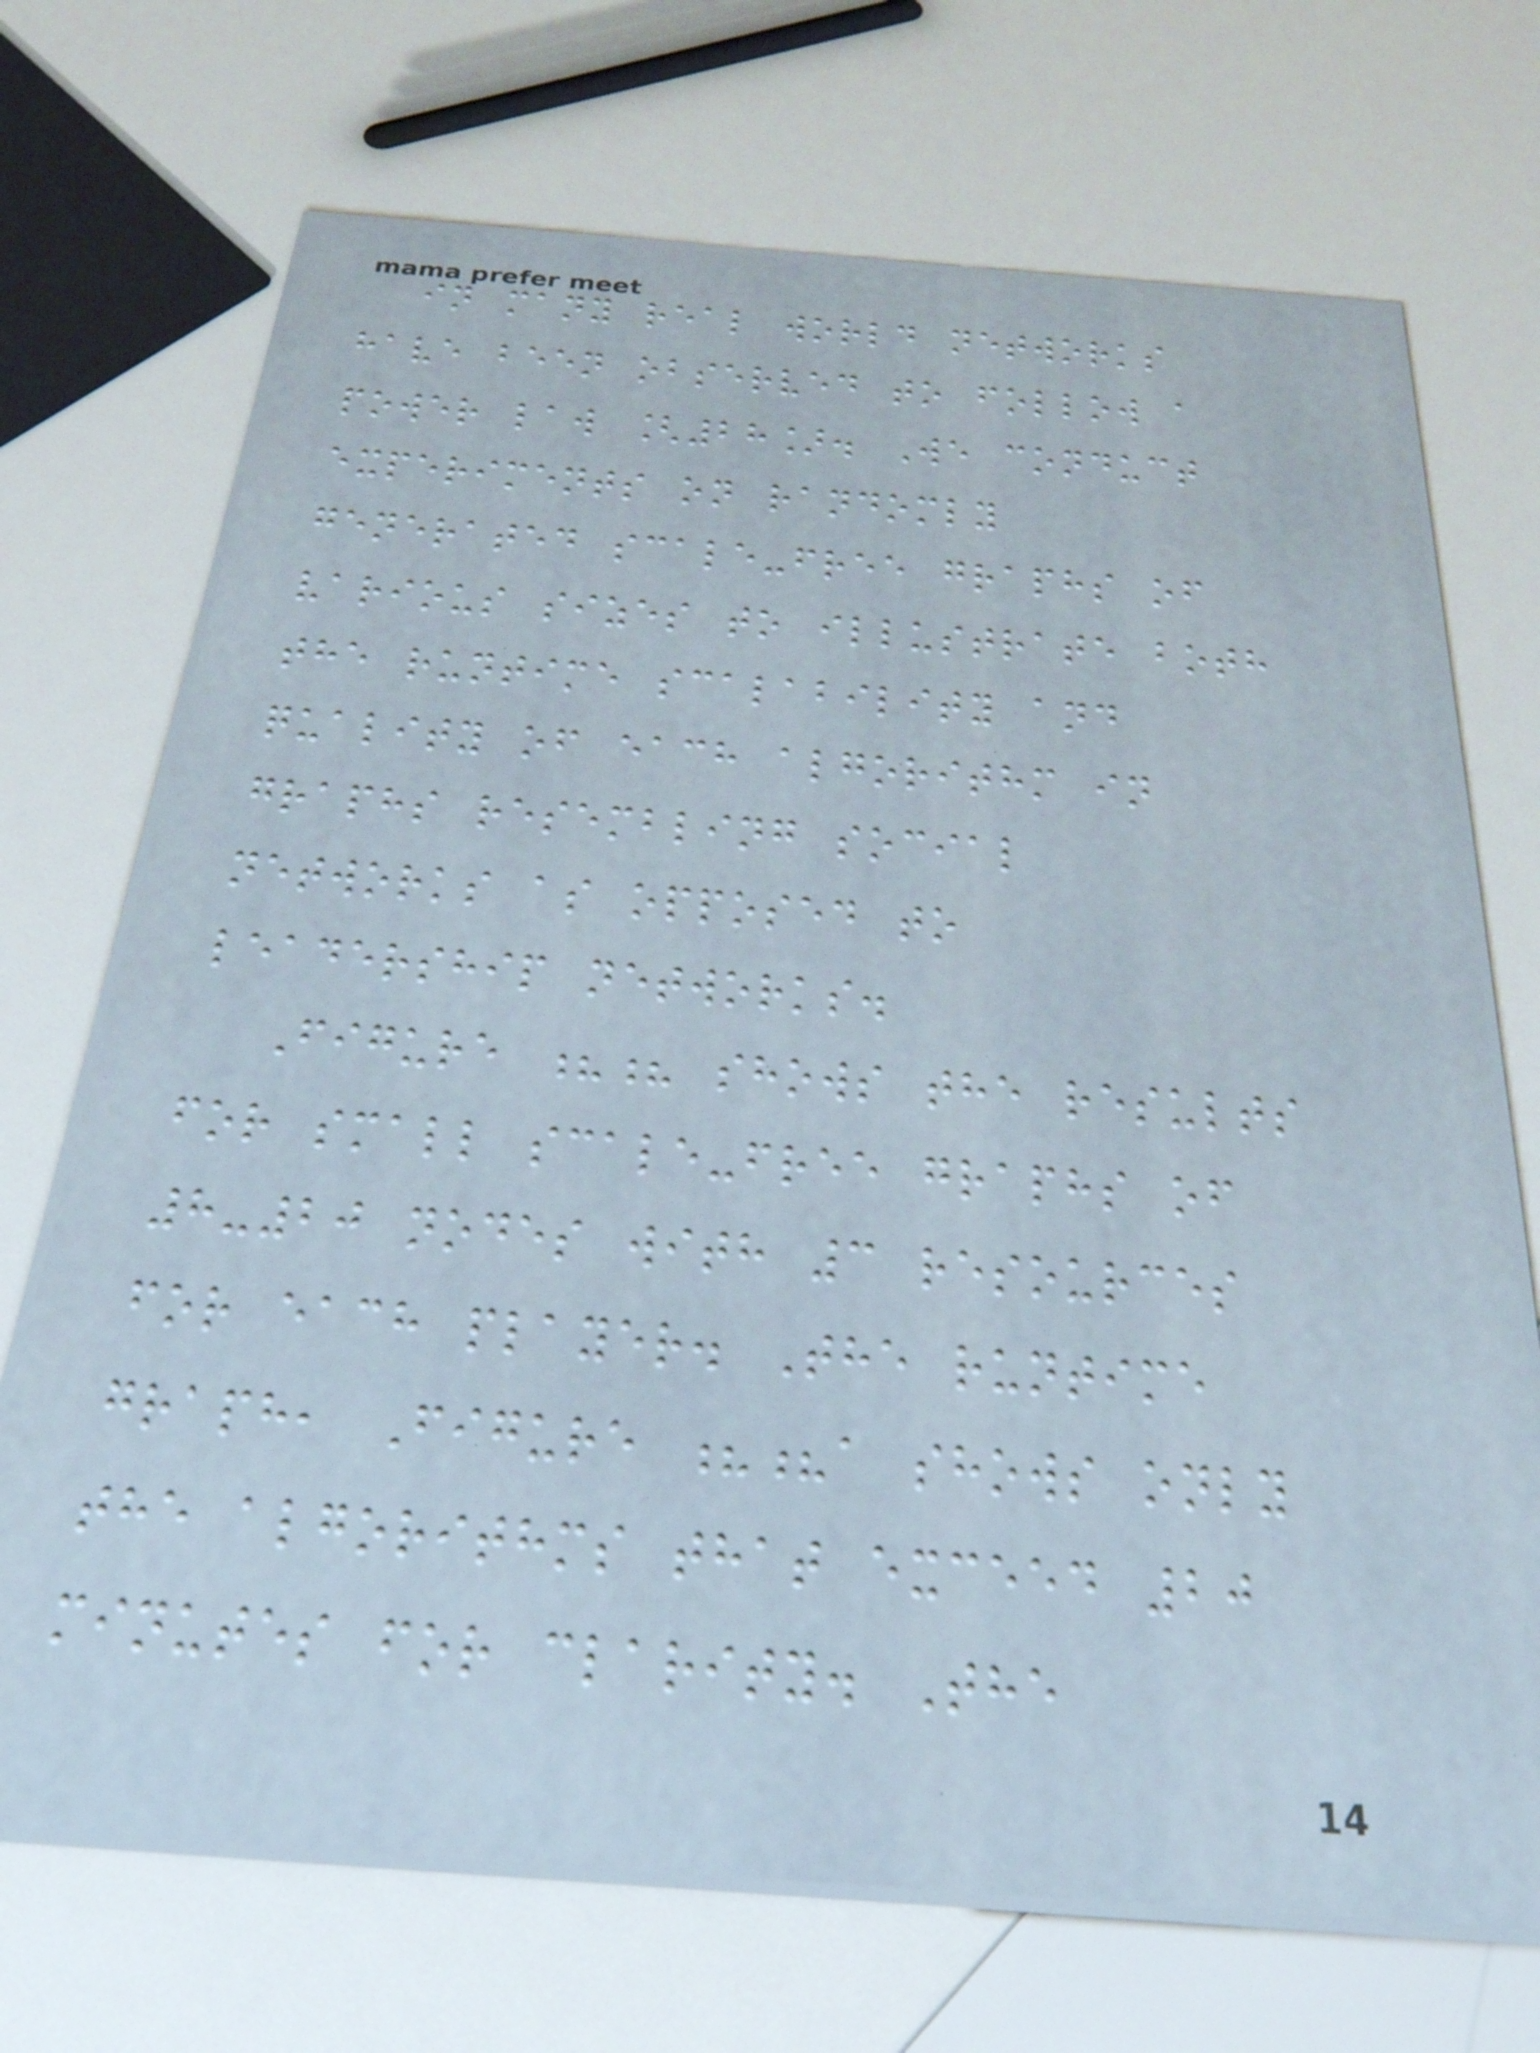in many real world networks
have been observed to follow a
power law [28]. We conduct
experiments on randomly
generated scale-free graphs of
various sizes to illustrate both
the runtime scalability and
quality of each algorithm in
graphs resembling social
networks as opposed to
leadership networks.
Figure ?? shows the results
for small scale-free graphs of
8-20 nodes with 3 resources
for each player. The runtime
graph, Figure ??a shows only
the algorithms that exceed 20
minutes for clarity. The
